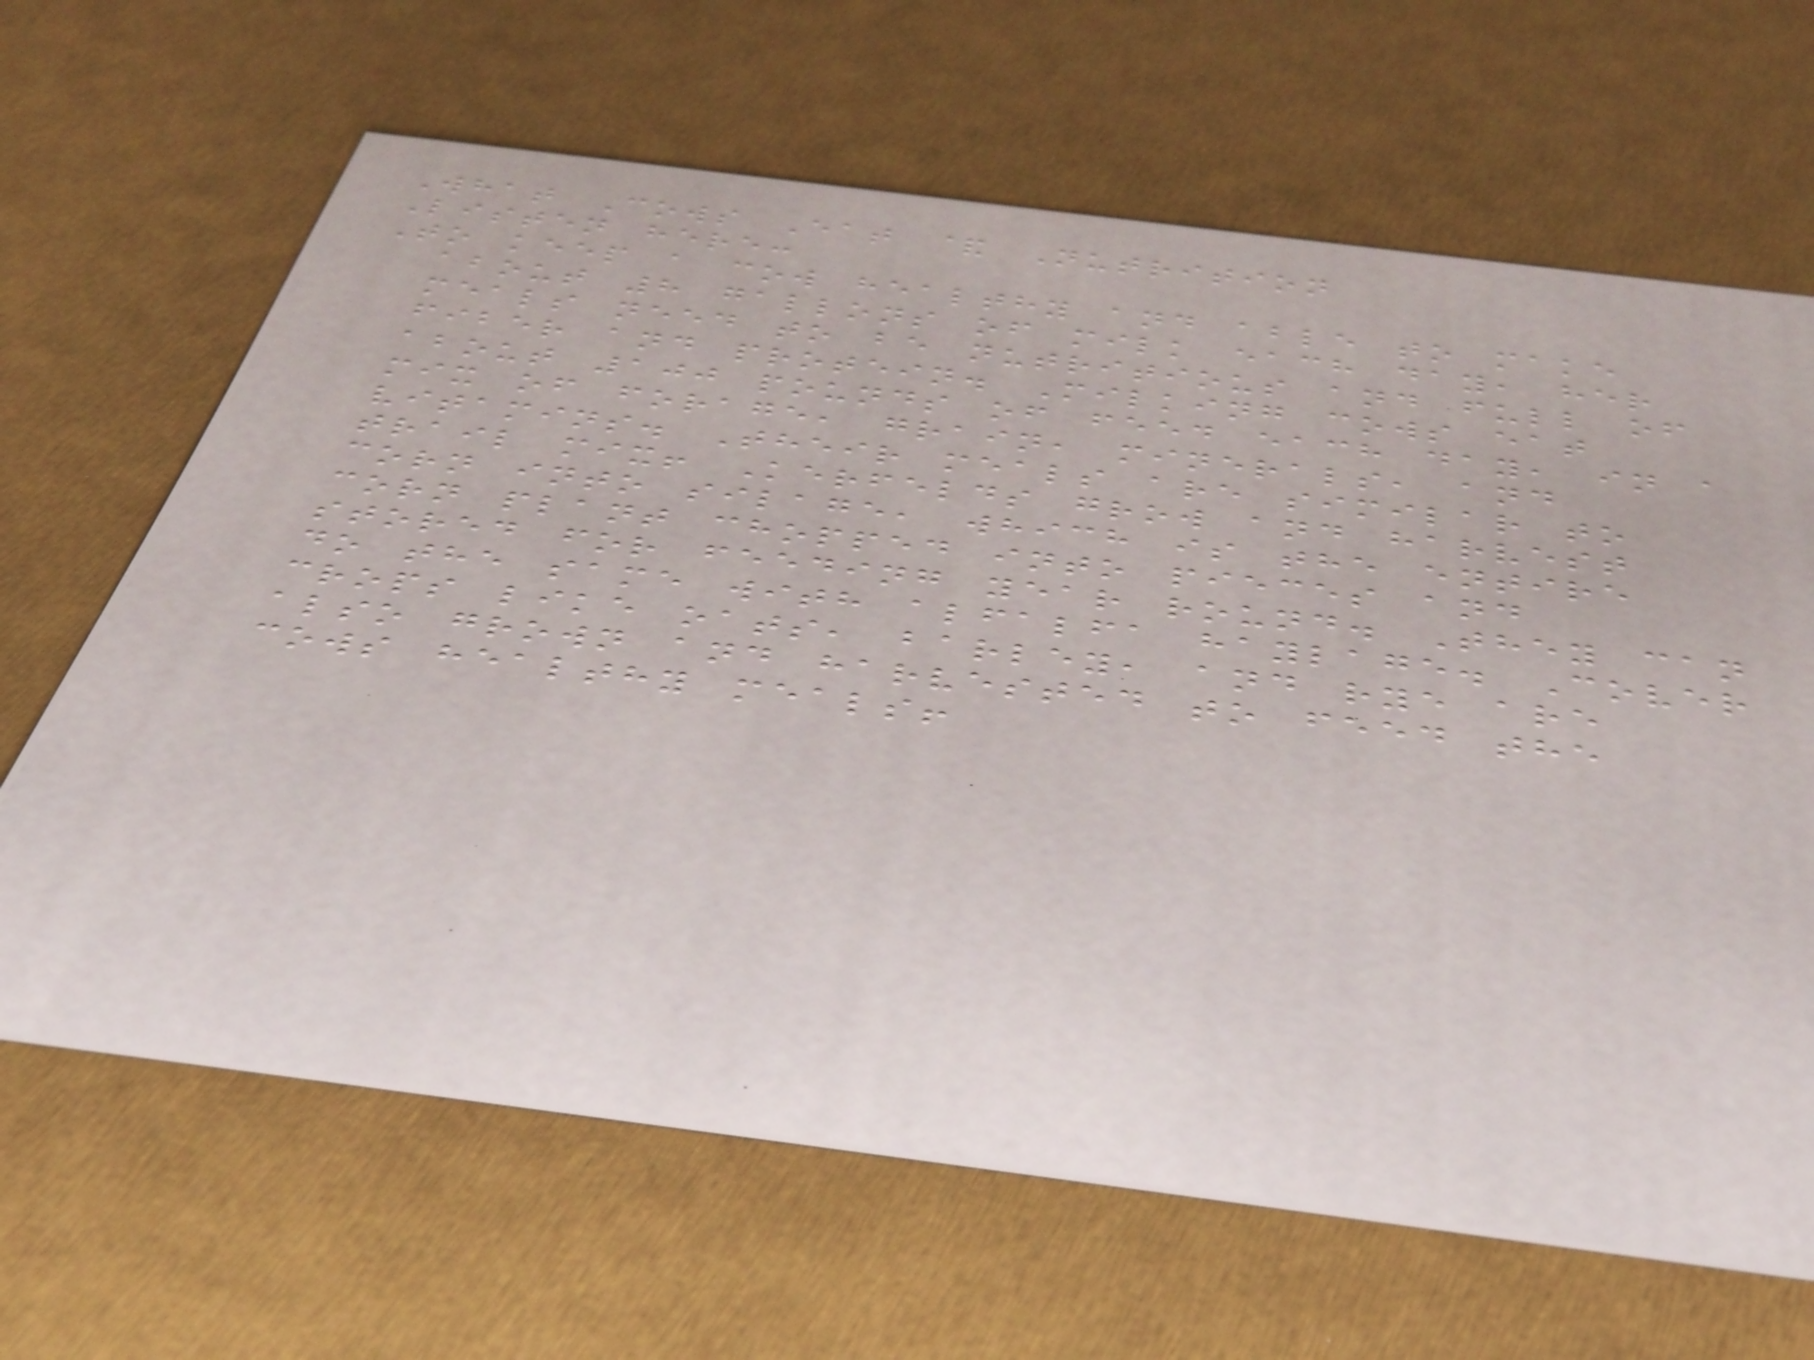What Cows Eat & Nutrition
Listen here:
To keep a cow healthy and able to make
about 8 gallons of milk each day, her
meals need to be nutritious and full of
fiber and protein. Milking cows eat
about 100 pounds of feed each day, in a
mix of forage, grain, minerals, and
vitamins. Their meals are similar to
trail mix! Kerfelds grow and harvest
corn into silage, which is the entire
corn plant chopped into pieces and
stored for feeding year round. They can
do the same with alfalfa haylage. Cover
crops like oats, barley, and rye are
also grown and harvested to feed the
cows healthy meals!
